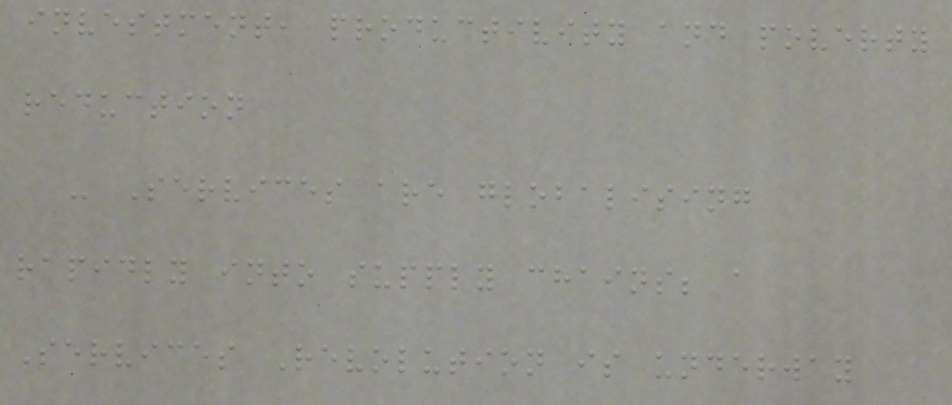investment, productivity and poverty
reduction
- Services are globalising
rapidly into supply chains; a
Services Revolution is underway
